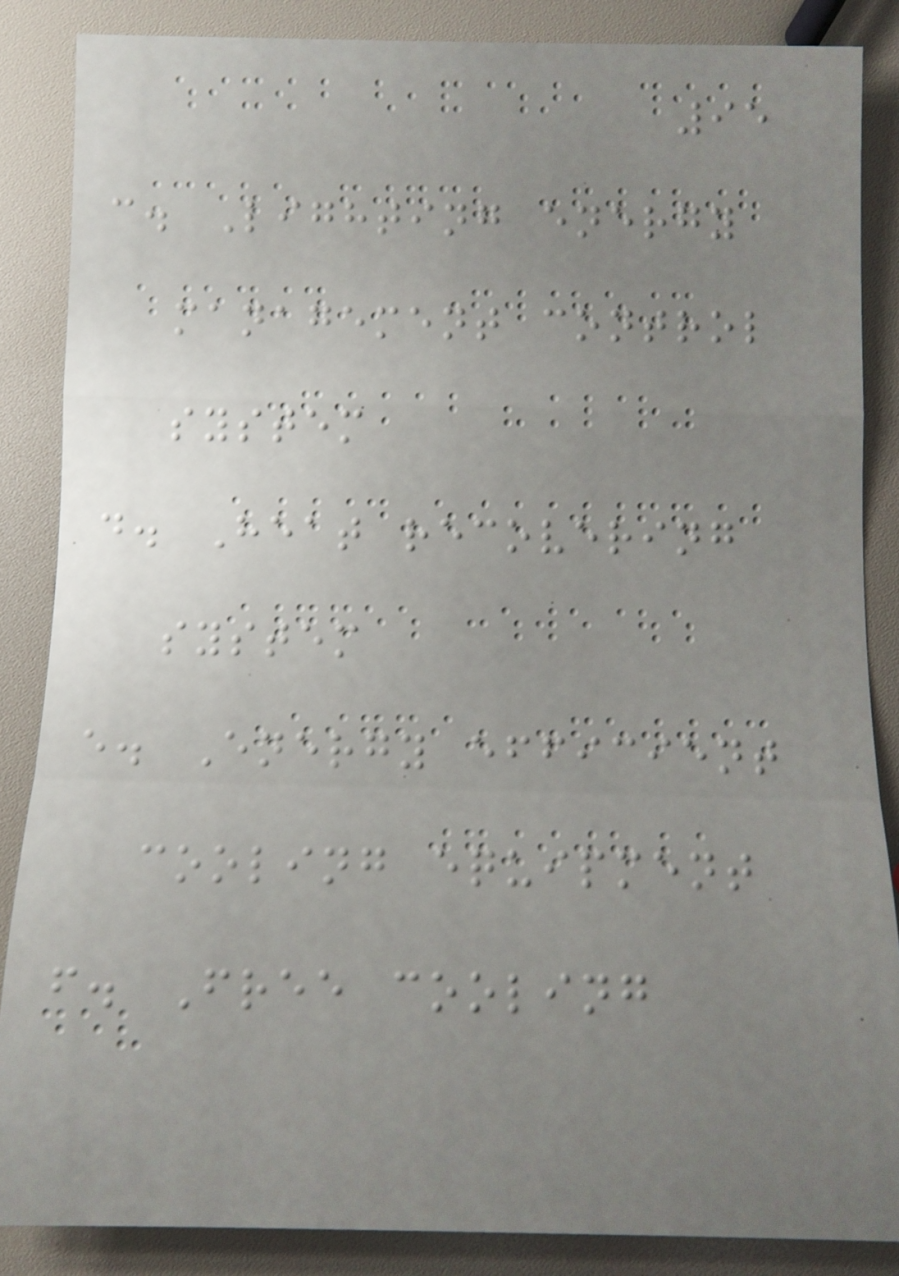95
c. Lighting energy
management control
system
d. Heat recovering
system
e. Energy efficient
cooling equipment
f. Free cooling
